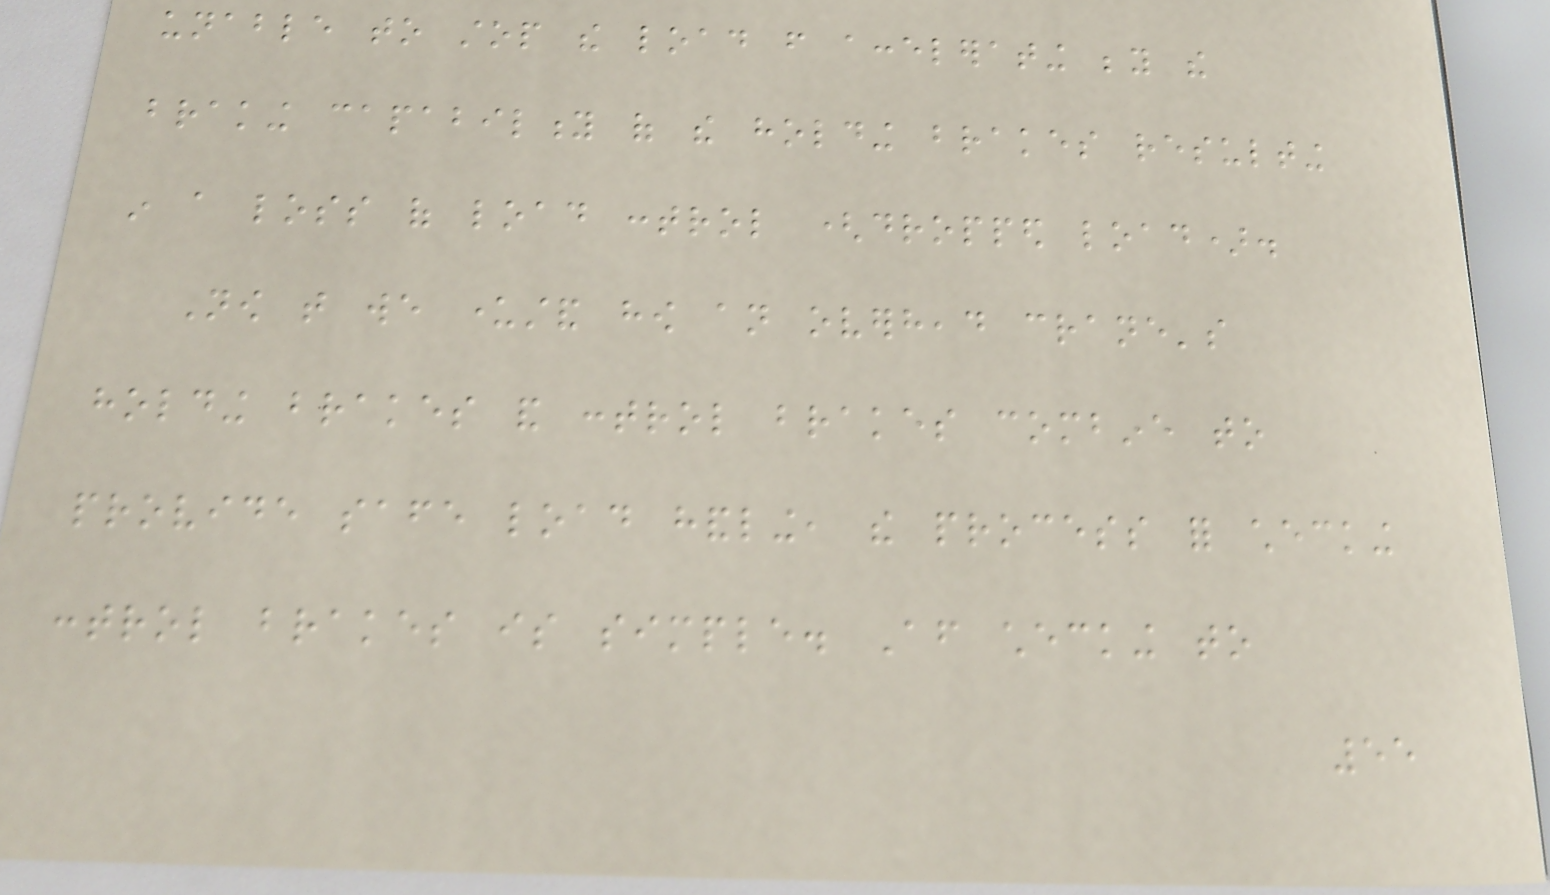unable to stop the load from accelerating beyond the
braking capability of the holding brakes resulting
in a loss of load control (dropped load).
Now that we understand how an overhead crane's
holding brakes and control brakes combine to
provide safe load handling, the process for checking
control brakes is simple. After checking to
55
